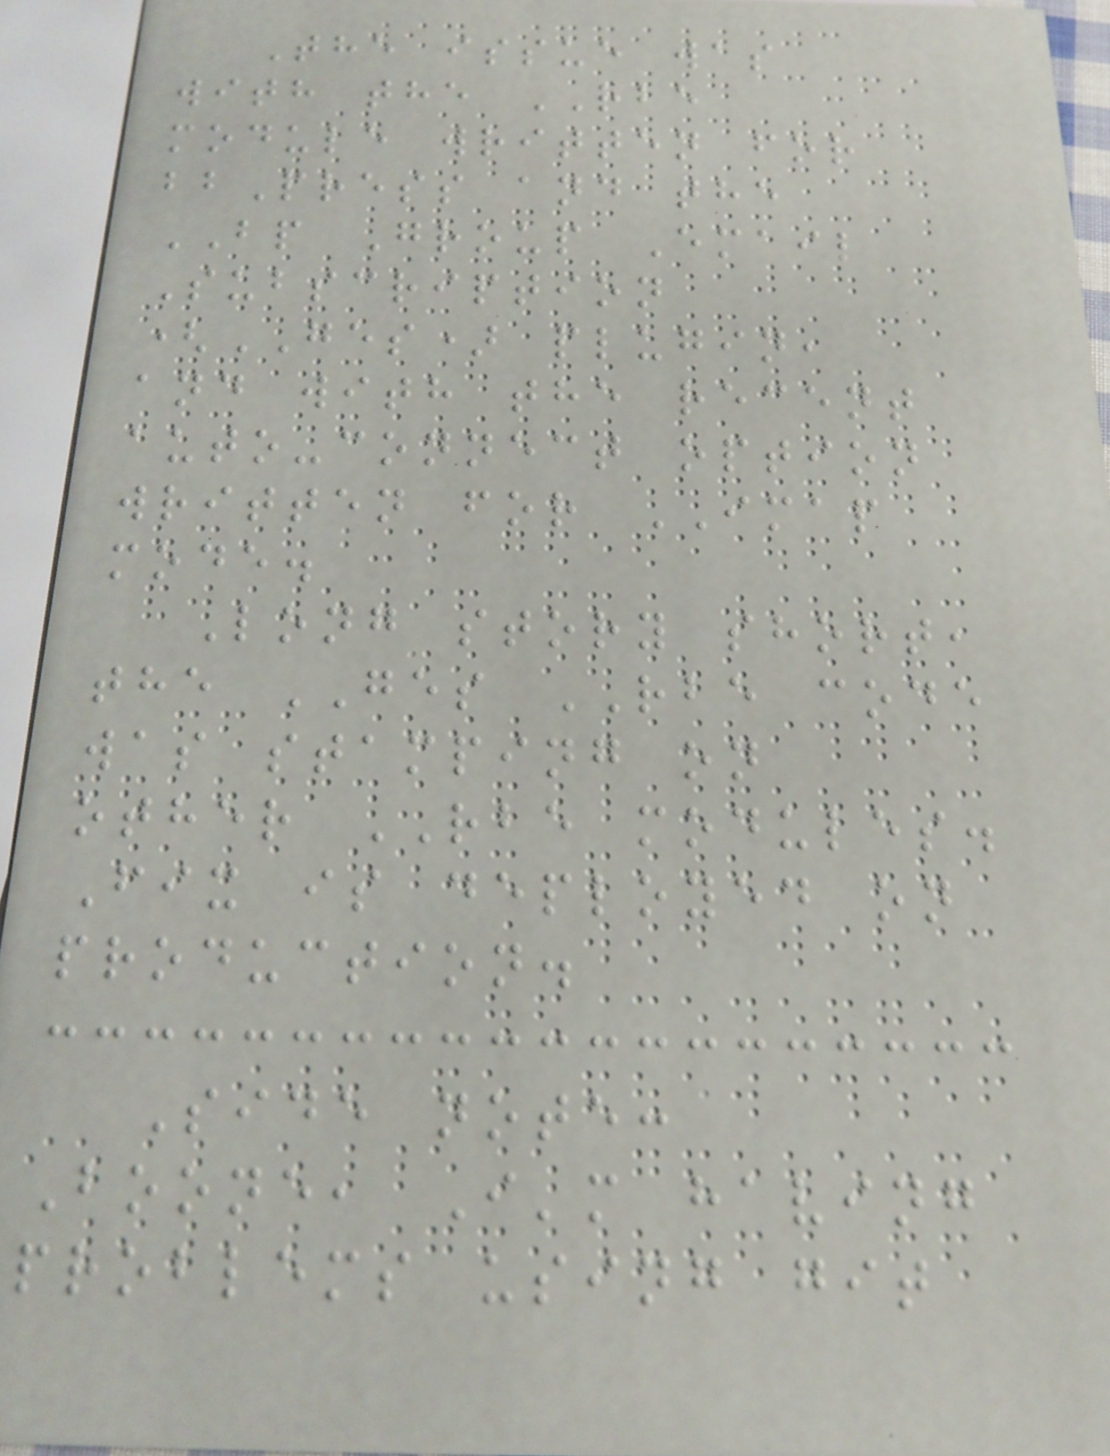The issue was
with the RBE
module written for
bbPress and the
BP Group Email
Subscription
(GES) plugin,
and with the recent
auto-connect option
written for IMAP
mode.
Long story short,
the GES RBE code
was stamping on
other RBE modules.
Fix is deployed on
production.
Side note:
Boone, I'm having
problems using git
